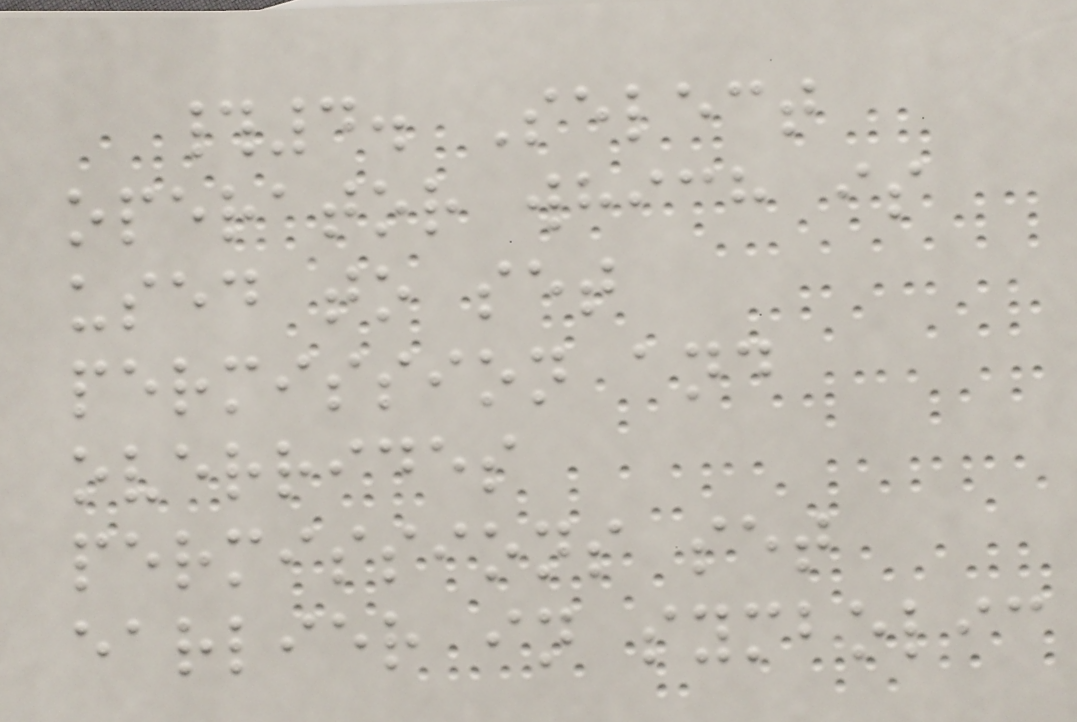#4. Select
operator which is
used to set
permission and
overrides
permissions set
earlier in symbolic
